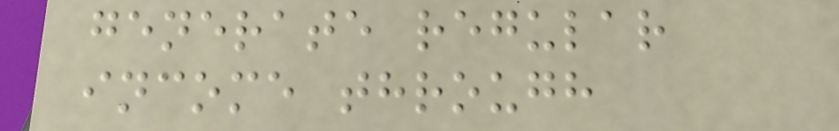generate regular
income through
